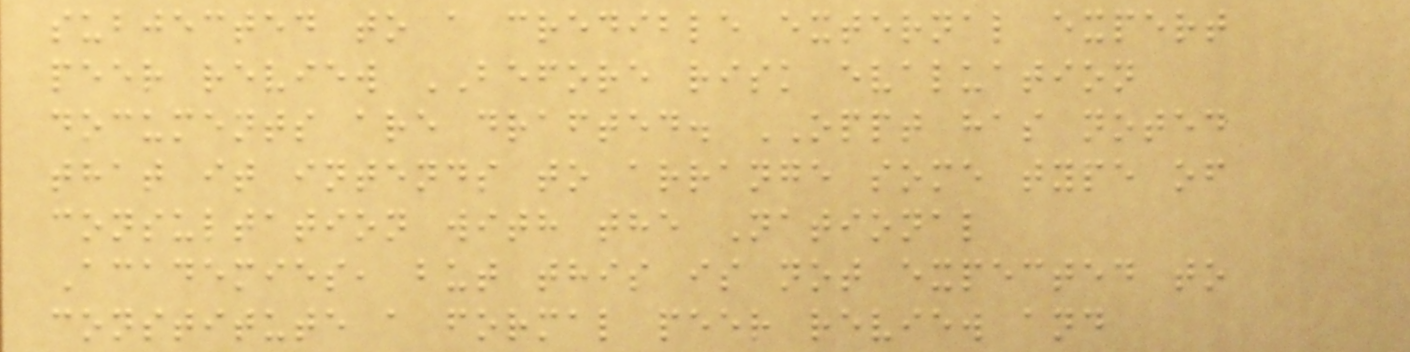subjected to a credible external expert
peer review BEFORE risk evaluation
documents are drafted. OPPT has noted
that it intends to arrange some type of
consultation with the National
Academies, but this is not expected to
constitute a formal peer review and
